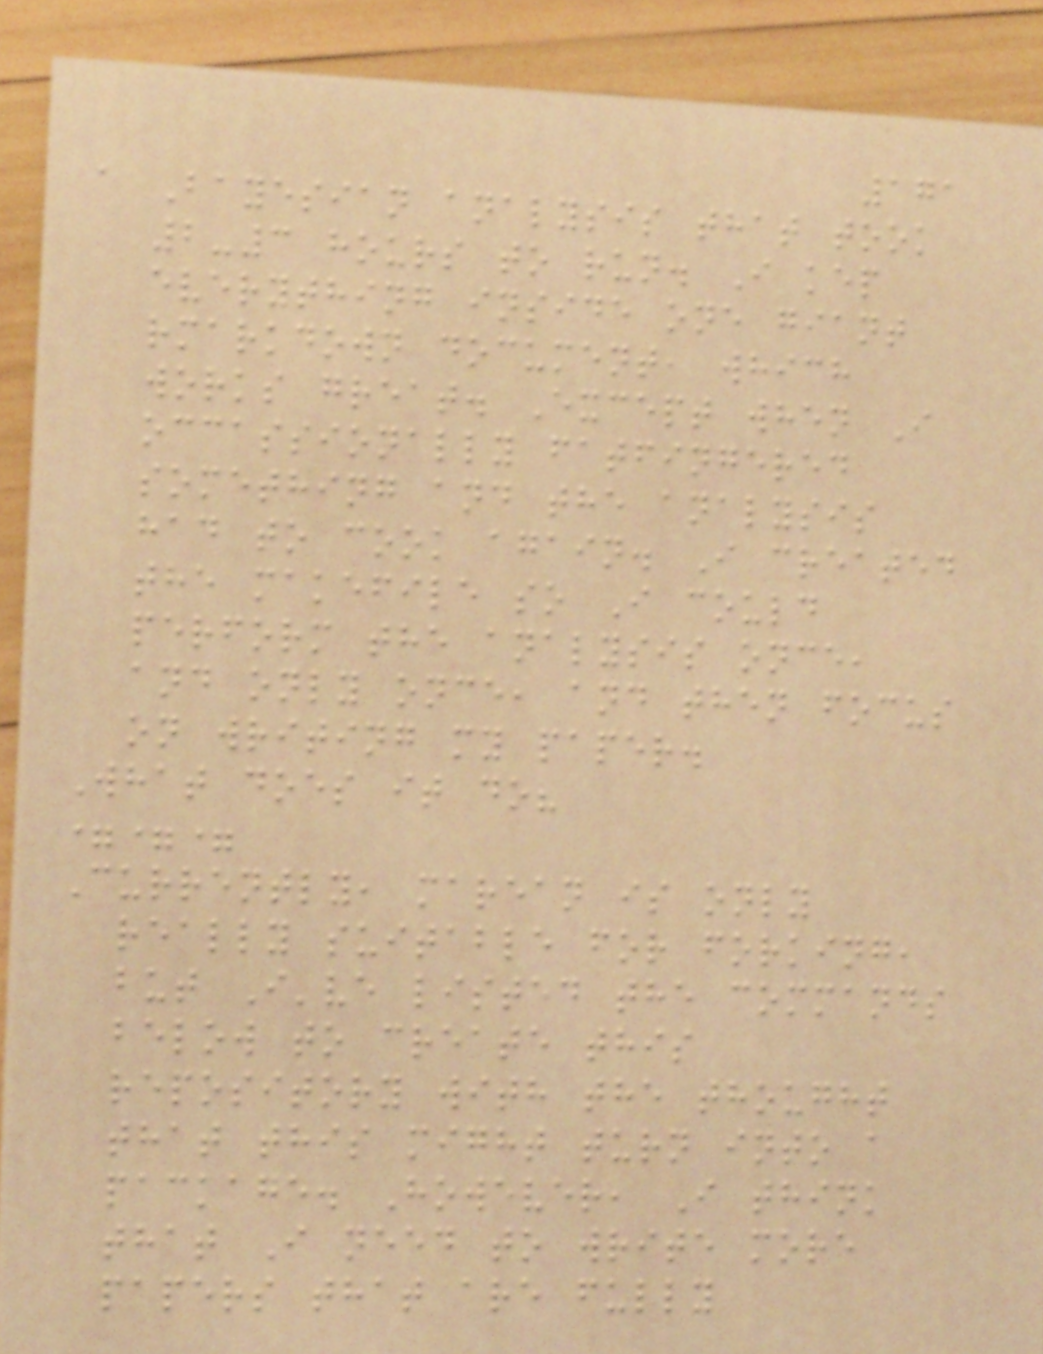171
a Bayesian analysis that took
2-3 hours to run. I kep
everything inside one giant
rmarkdown document, which
works great. Except when I
occassionally fatfingered
something and the analysis
had to cook again. I created
the makefile so I could
perform the analysis once,
and only once, and then focus
on writing my paper.
What does it do?
===
Currently, marean is only
really suitable for forking,
but I've listed the commands
below to create this
repository with the thought
that this might turn into a
package. However, I think
that I need to write more
papers that are fully
